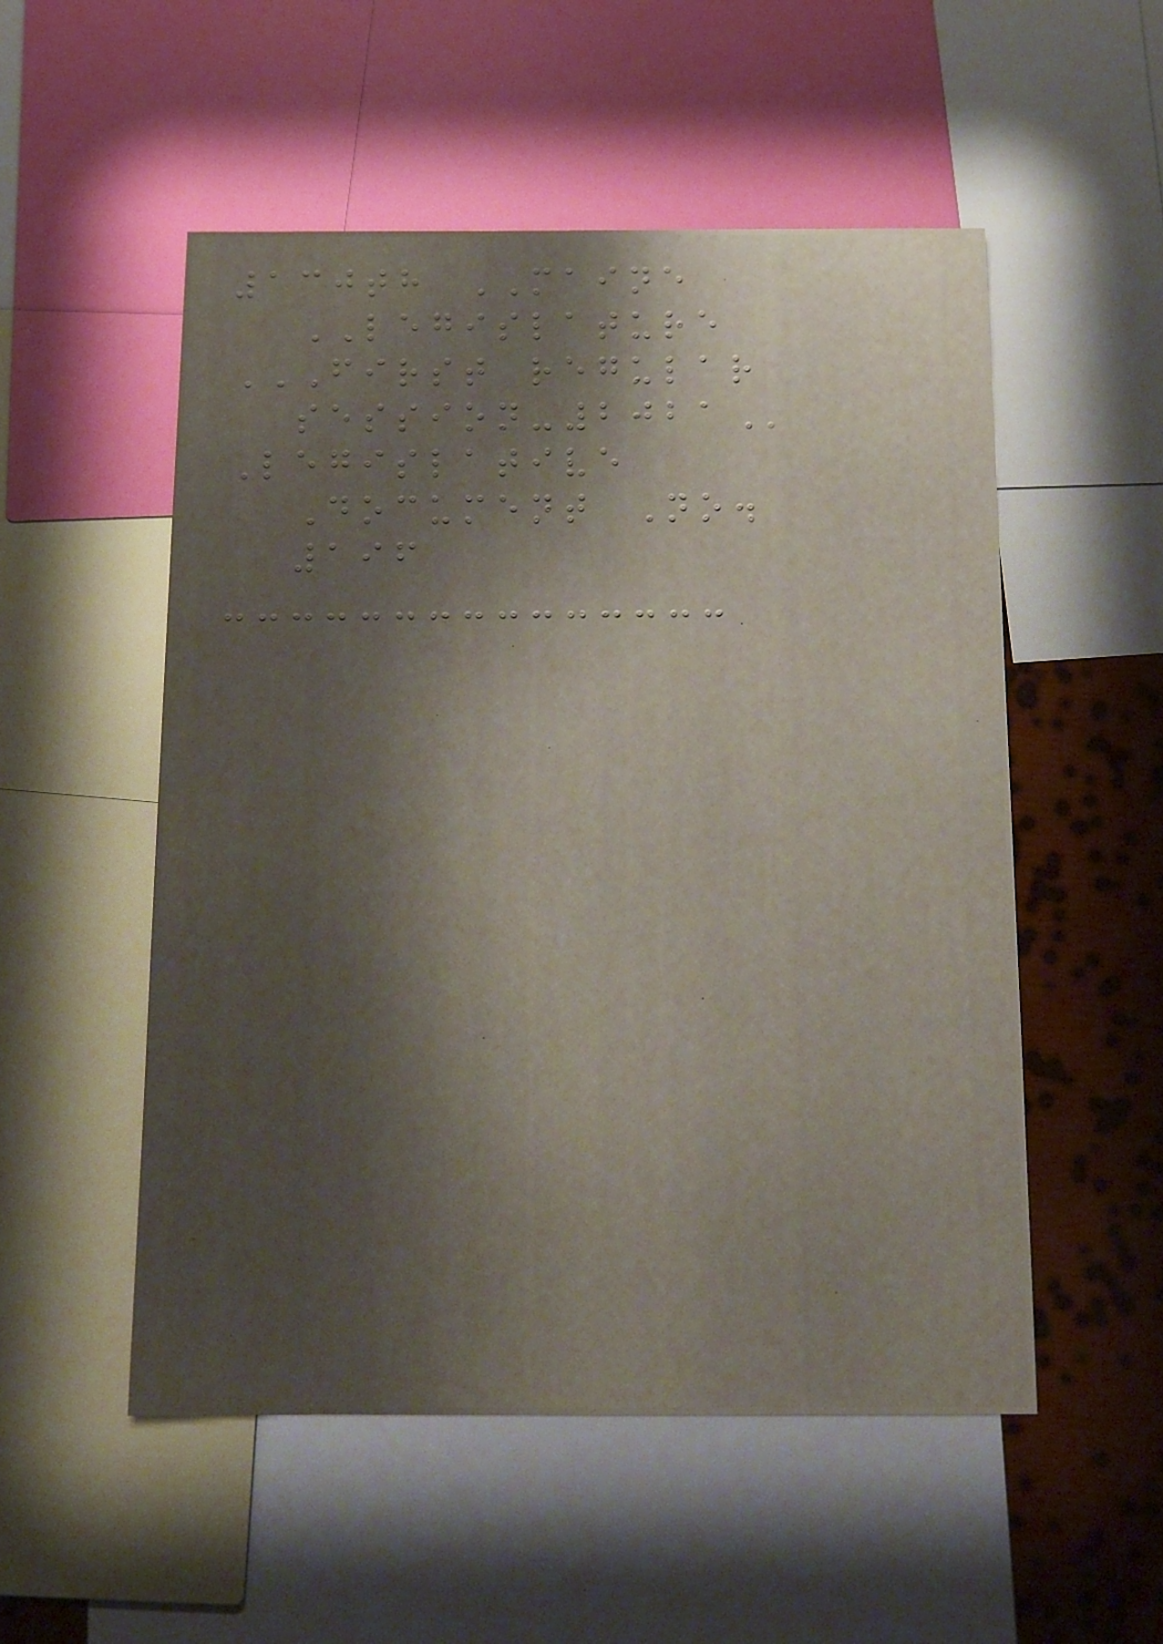130th MAINE
LEGISLATURE
FIRST REGULAR
SESSION-2021
Legislative
Document No.
196
